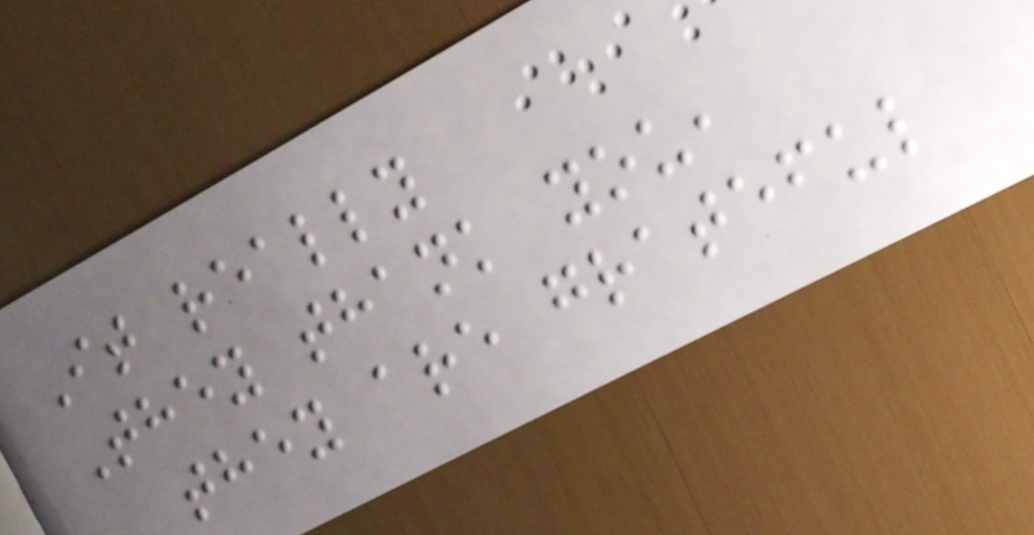It really
They thank you,
they are grateful
